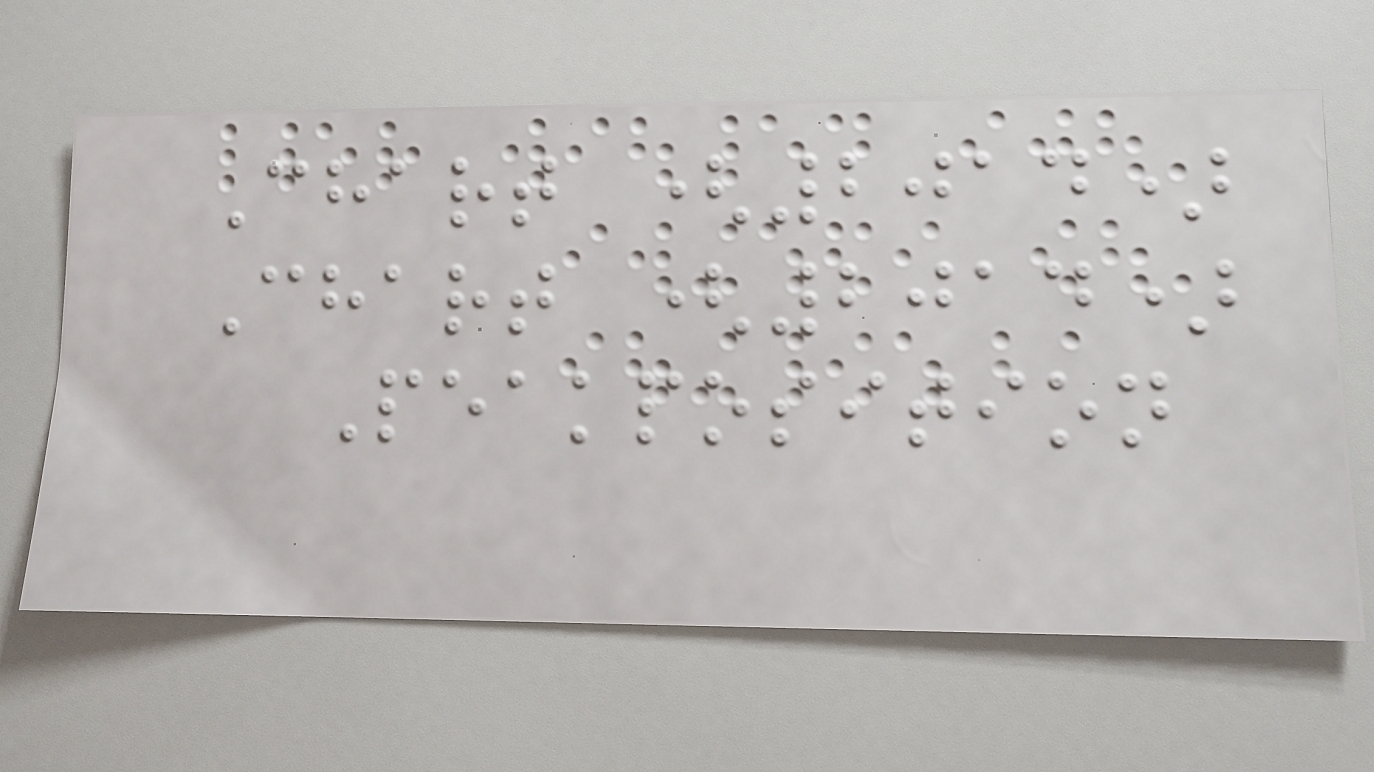Chart (2014)
Chart (2014)
Peakposition
